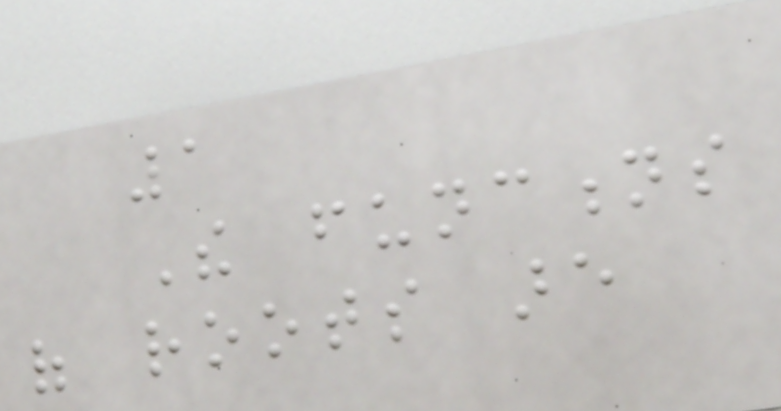1
The functions
of roots are
